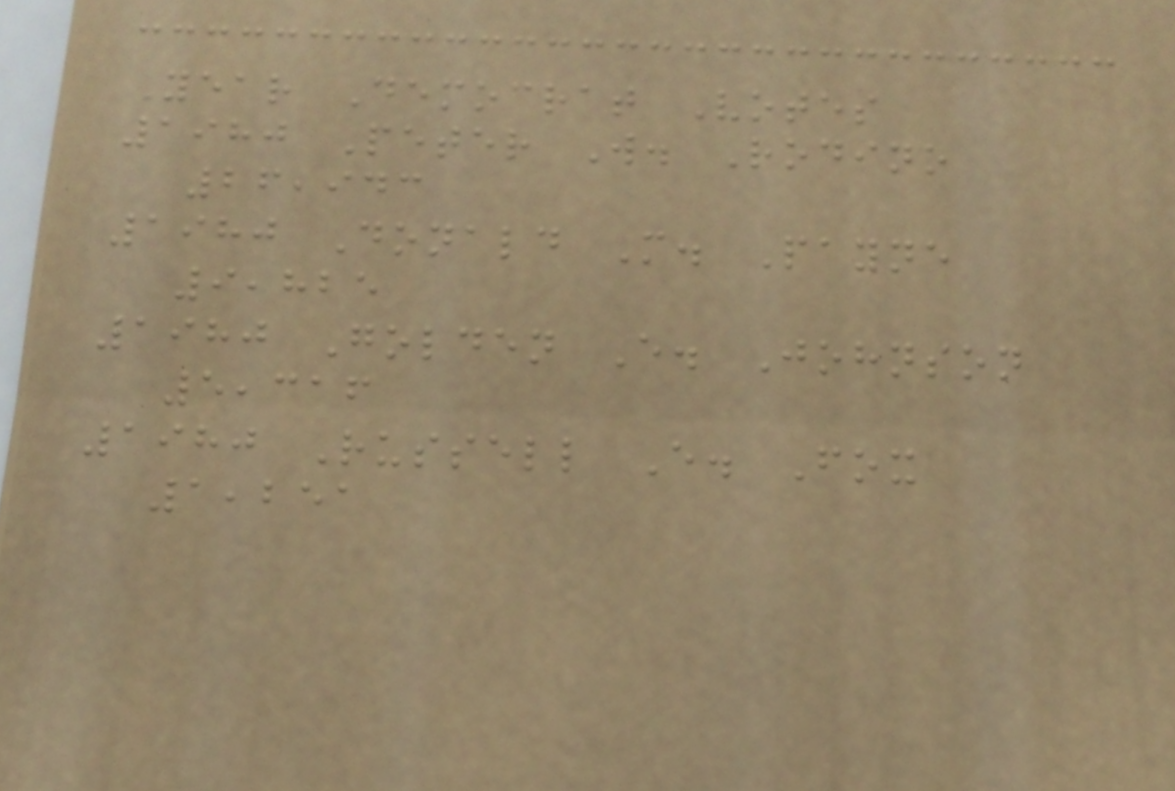Year Democrat Votes
1980 Peter W. Rodino
26,943
1980 Donald M. Payne
9,825
1980 Golden E. Johnson
5,316
1980 Russell E. Fox
1,251
